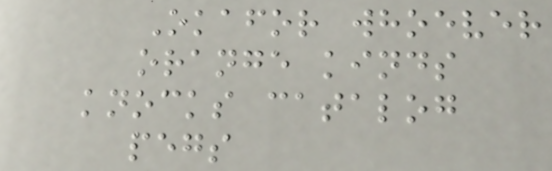Okafor whoever
orange kinds
knocks catalog
pegs
